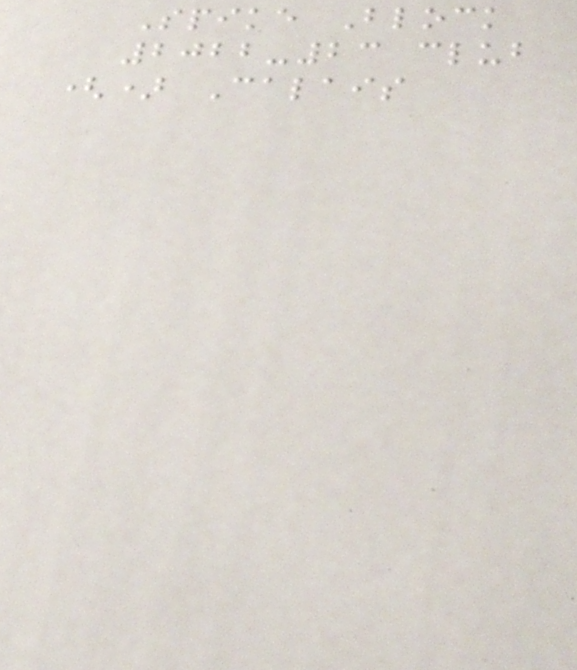Spike Block
2022-23 club
() Calais
